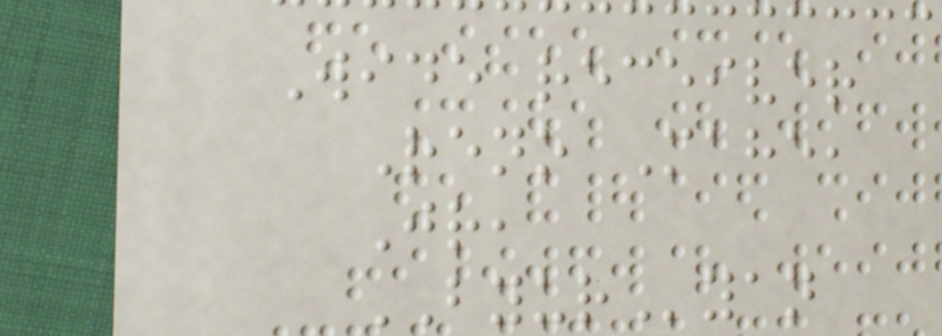Wide receiver
Reno Mahe,
Jr,
BYURyan
